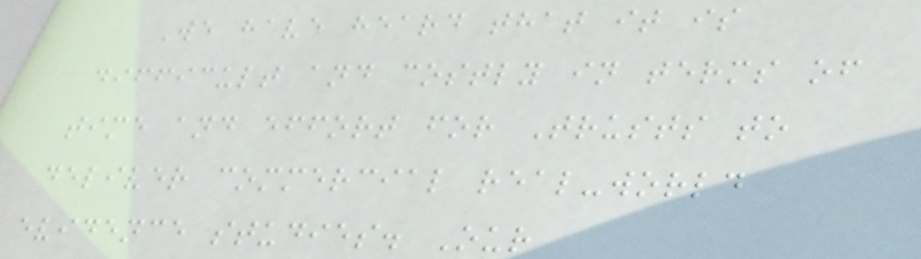We have heard that it is
difficult and costly in terms of
time and effort for Trusts to
deliver commercial real-world
evidence studies. Our
